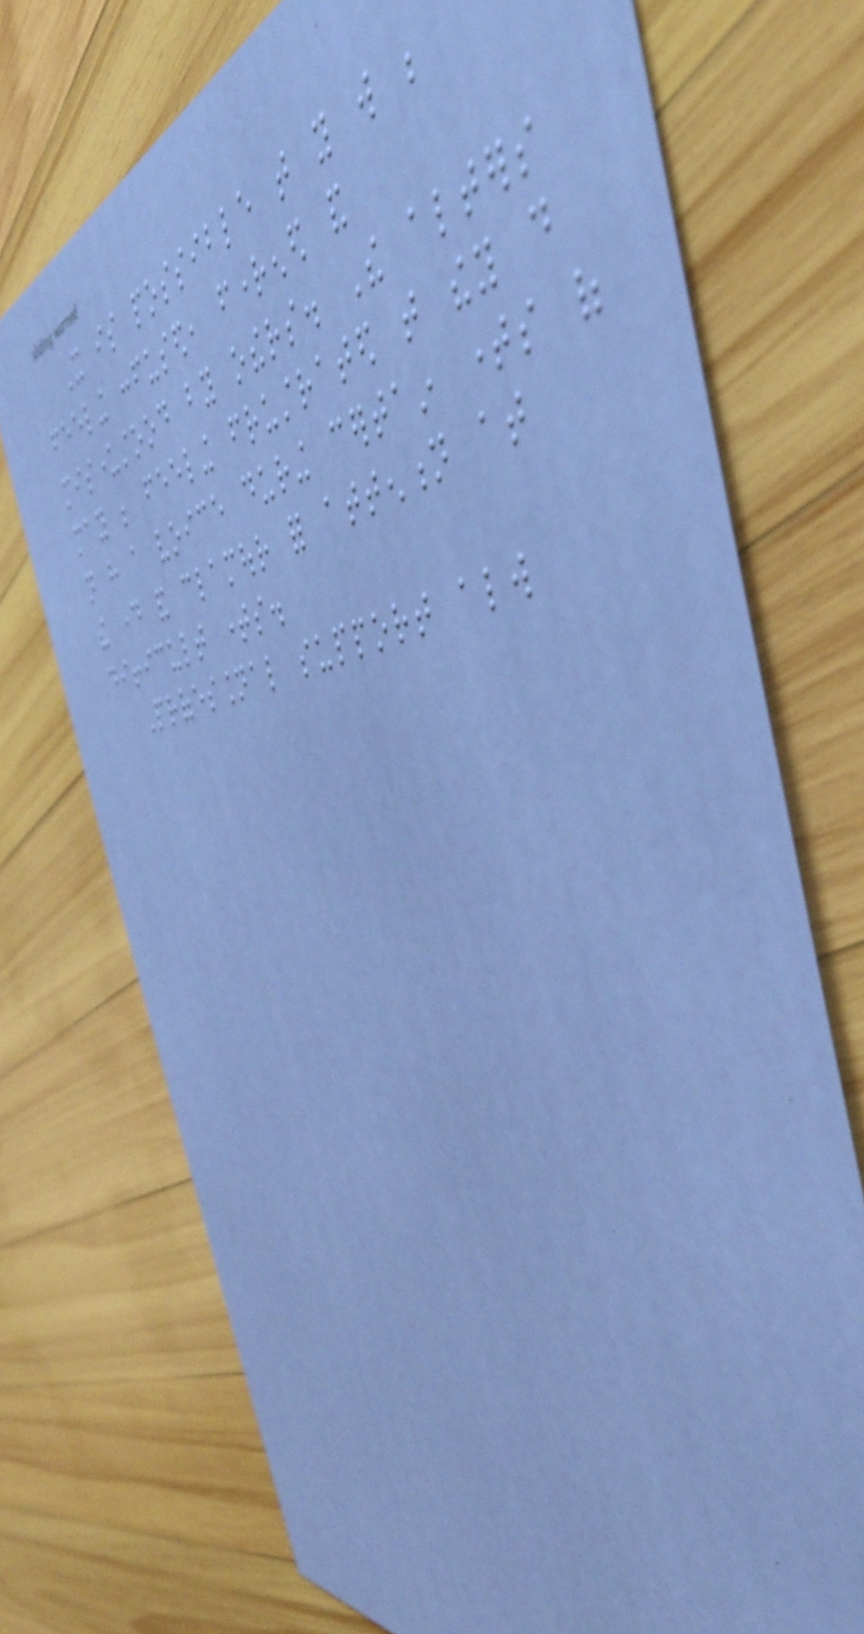It is possible that you will be
feeling confused, frightened and
misunderstood by others. The alters
may be feeling frustrated that they do
not have a voice during certain times of
the day and clamour for attention at
difficult times.
Professional support always
